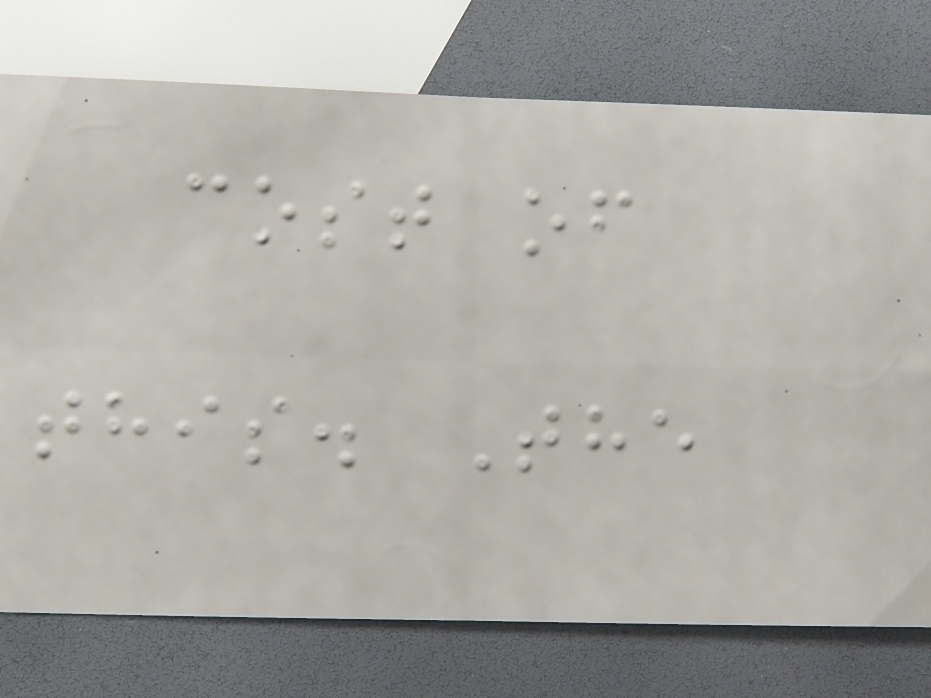cost of
this. The
